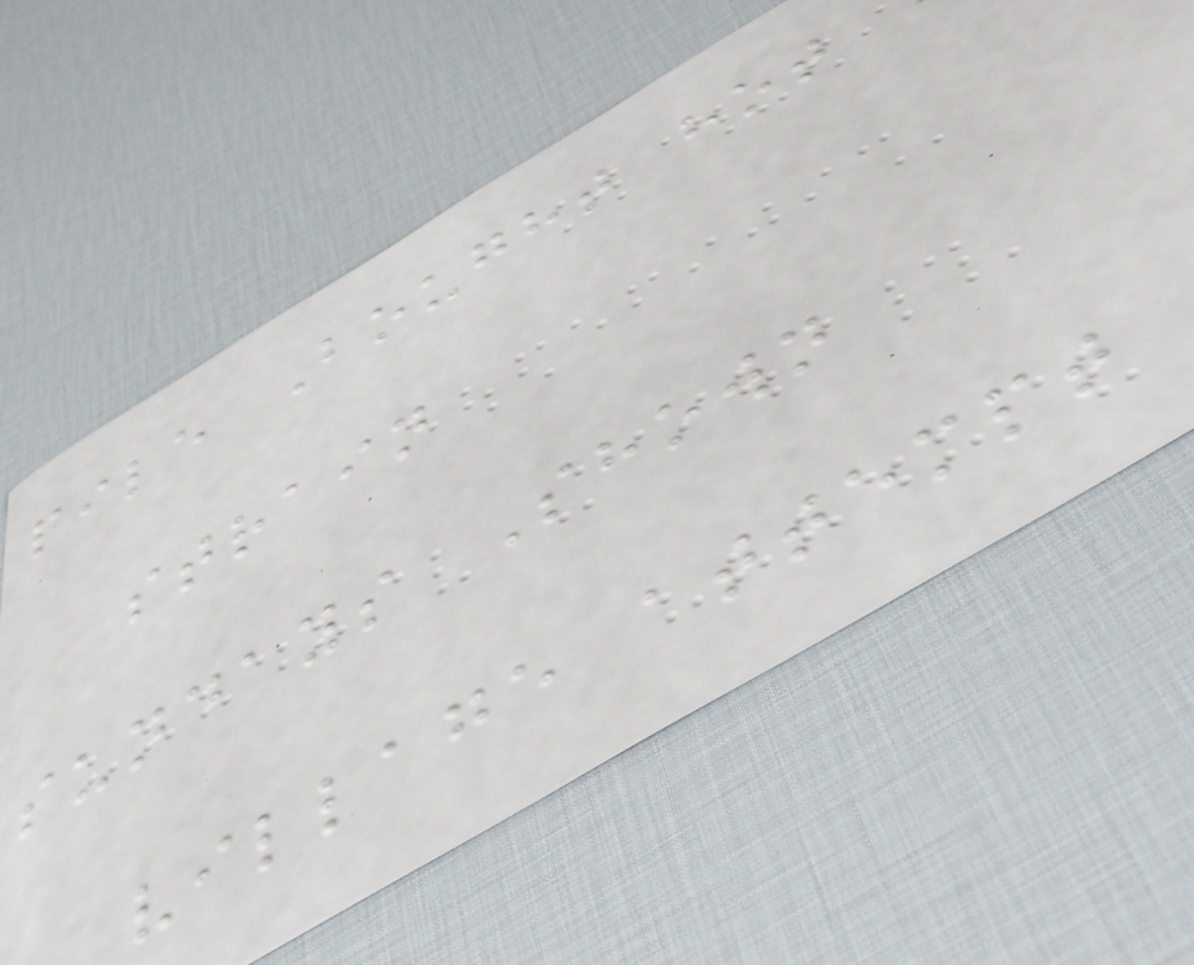pile Bought hot
strain
sundays Shown
village attempt
